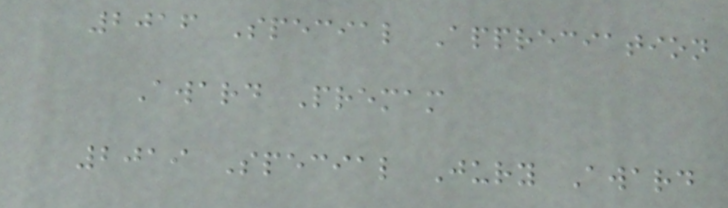2016 Special Appreciation
Award Premam
2019 Special Jury Award
